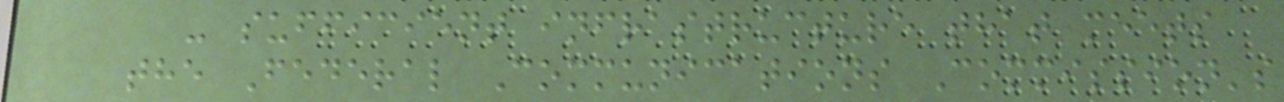- sufficient infrastructure that meets
the Federal Communications Commission's
